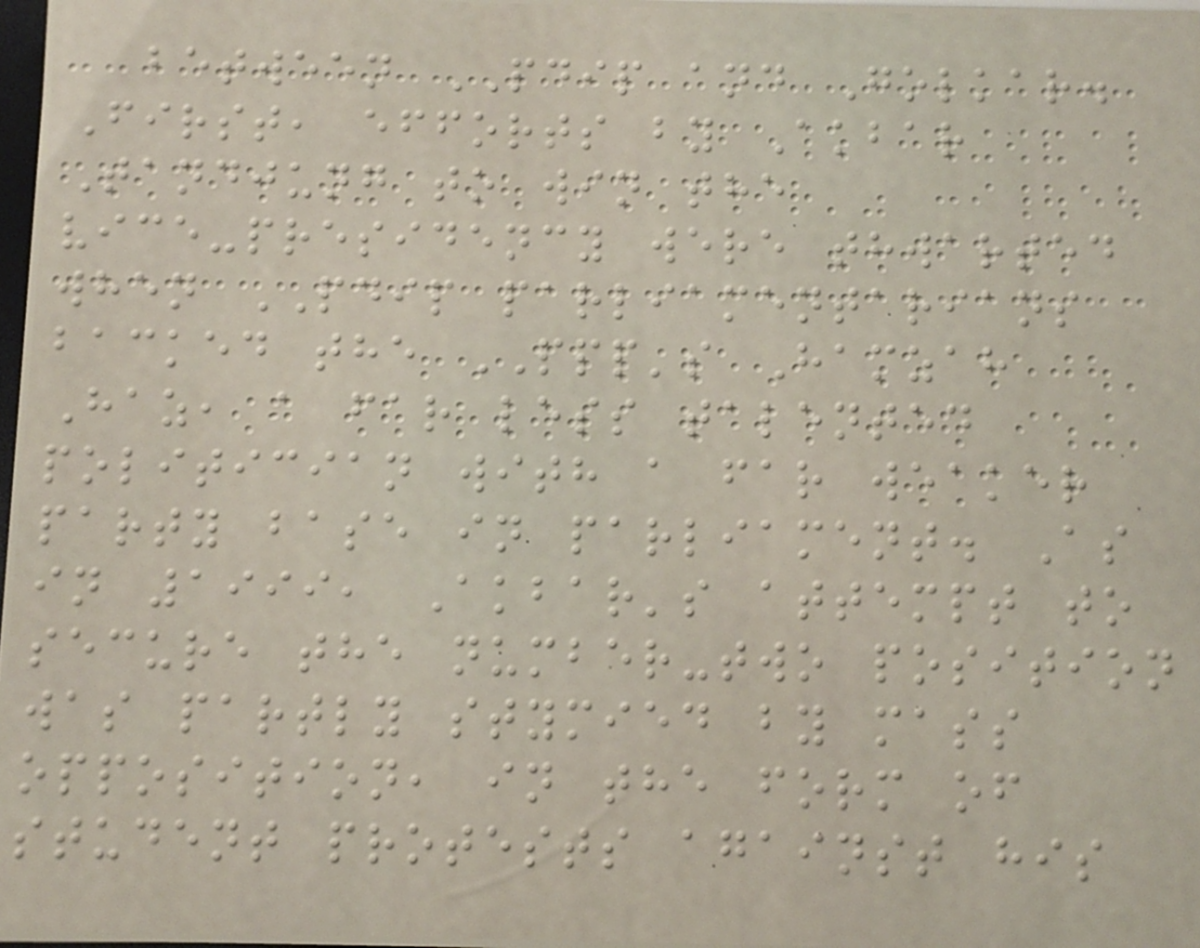between PDIP and Golkar.
First, efforts by Akbar
Tandjung to win the
vice-presidency were thwarted
when PDIP parliamentarians
backed the PPP's Hamzah
Haz, a far less talented
politician with a far weaker
party base in parliament. As
in 1999, Akbar's attempt to
secure the number-two position
was partly stymied by mass
opposition, in the form of
student protests against his
